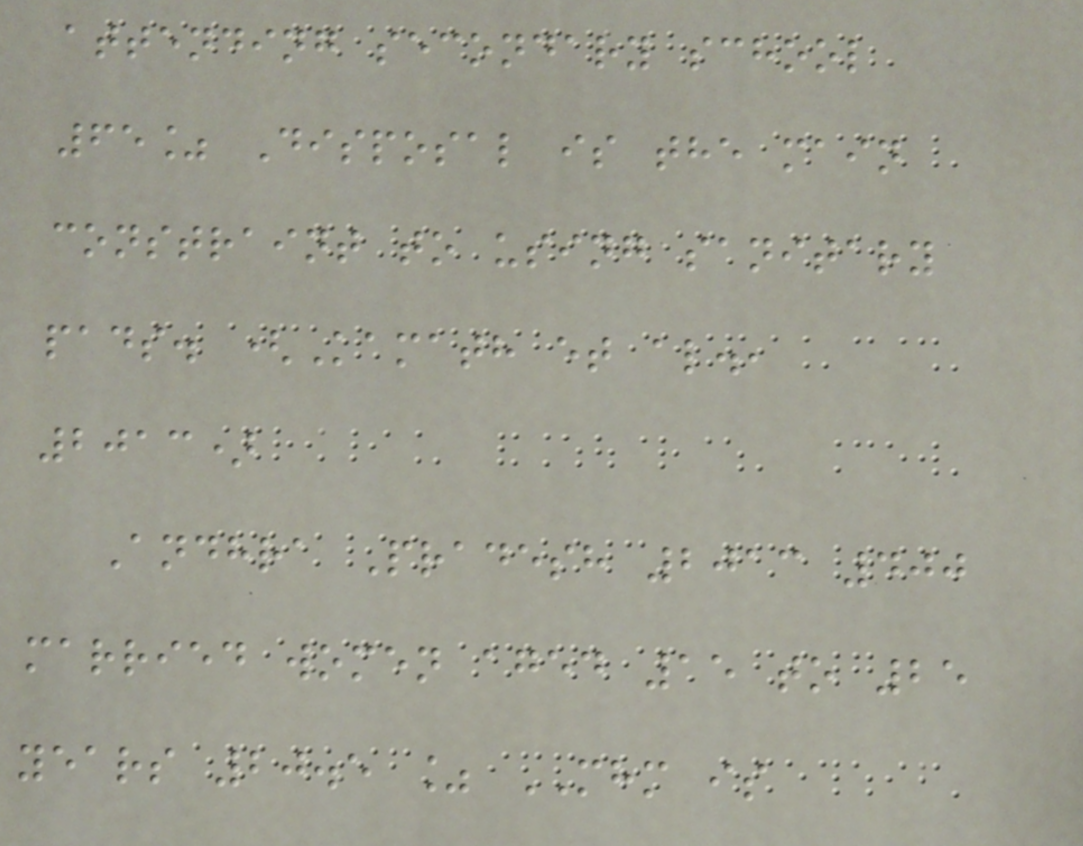attending secondary school
65% Disposal is the main
constraint to using sanitary
pads. (Kamath et al.,
2013)
Andhra Pradesh 2013 400
married women aged 15 to 25
years 20.5 % MHM is
